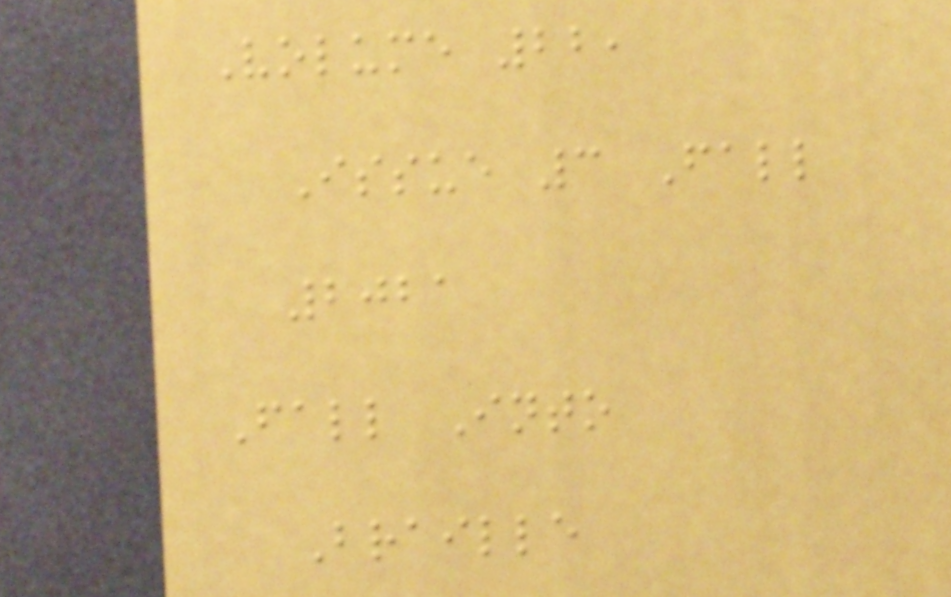Volume 22,
Issue 3 Fall
2021
Fall Into
Braille
